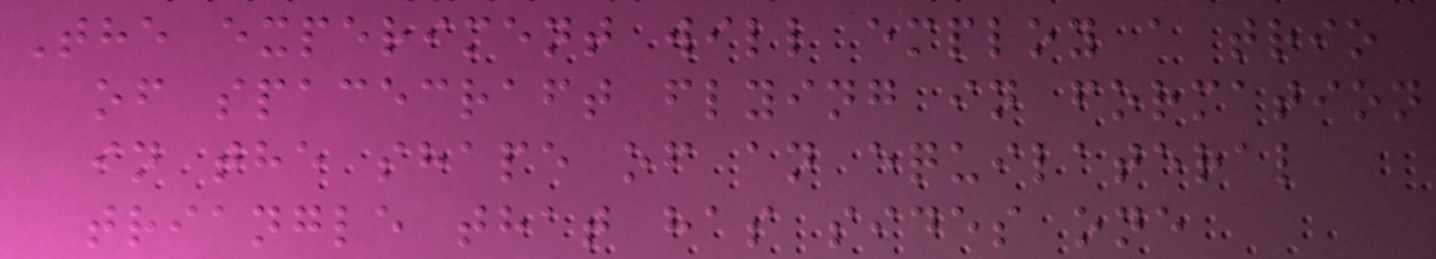The experiment will employ a trio
of spacecraft flying in formation
in the shape of an equilateral
triangle that has sides one
